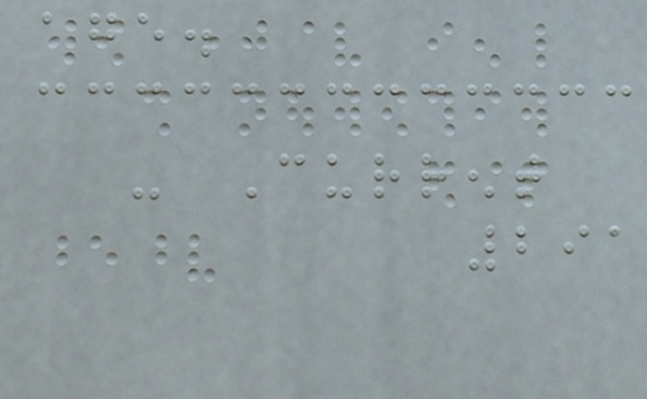age.
- Current
291
